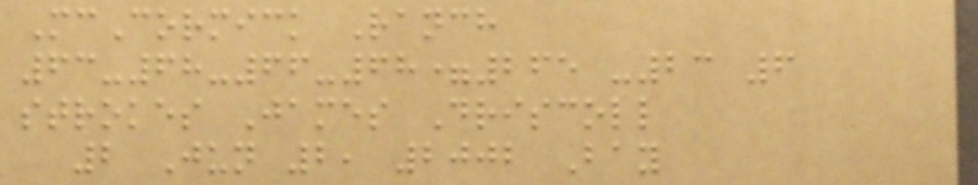McCormick Ranch
63-68-66-68=265 -23 6
strokes James Driscoll
2 Jun 2, 2002 Bay
